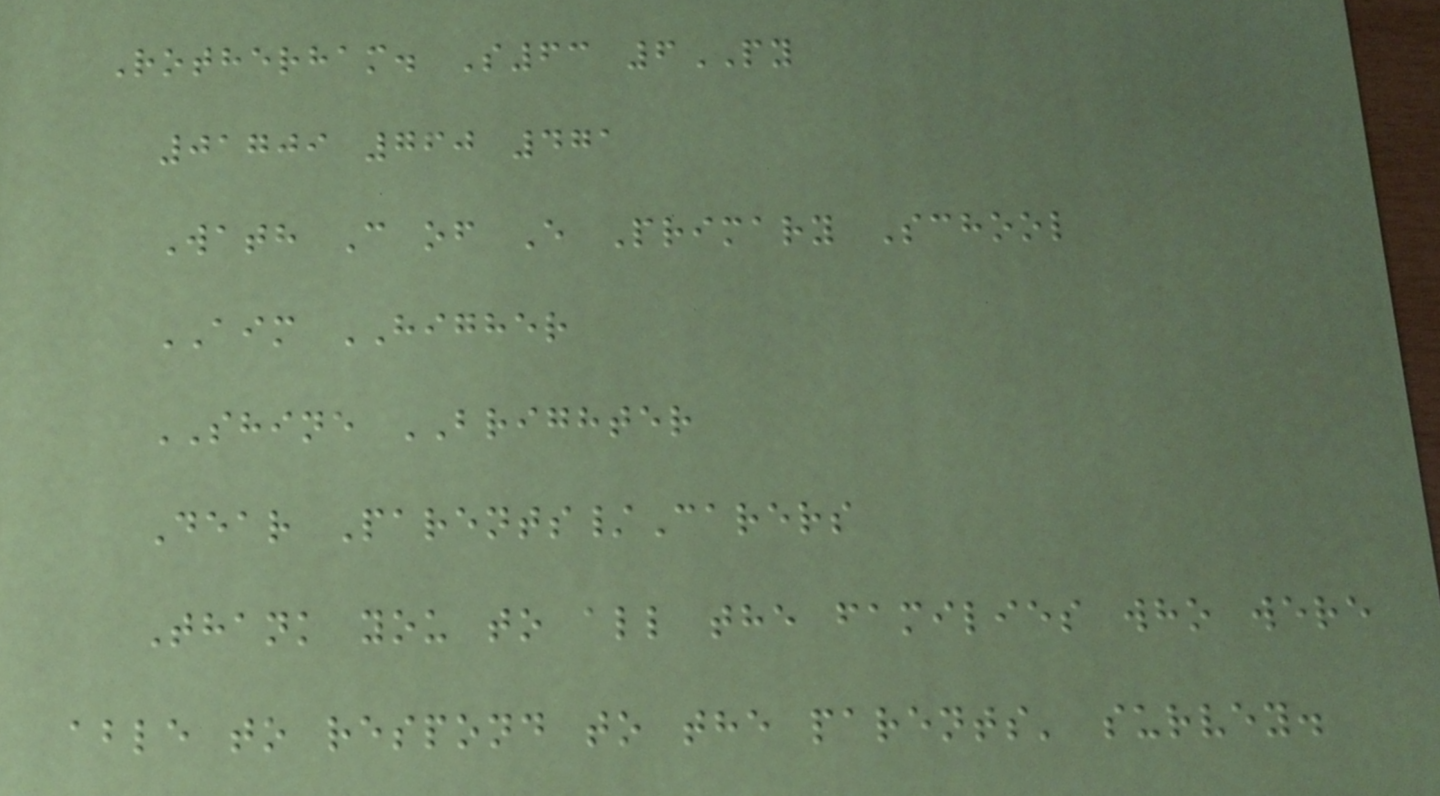Rotherham. S63 6PY
01709 760 471
Wath C of E Primary School
AIM HIGHER
SHINE BRIGHTER
Dear Parents/Carers
Thank you to all the families who were
able to respond to the parents' survey.
